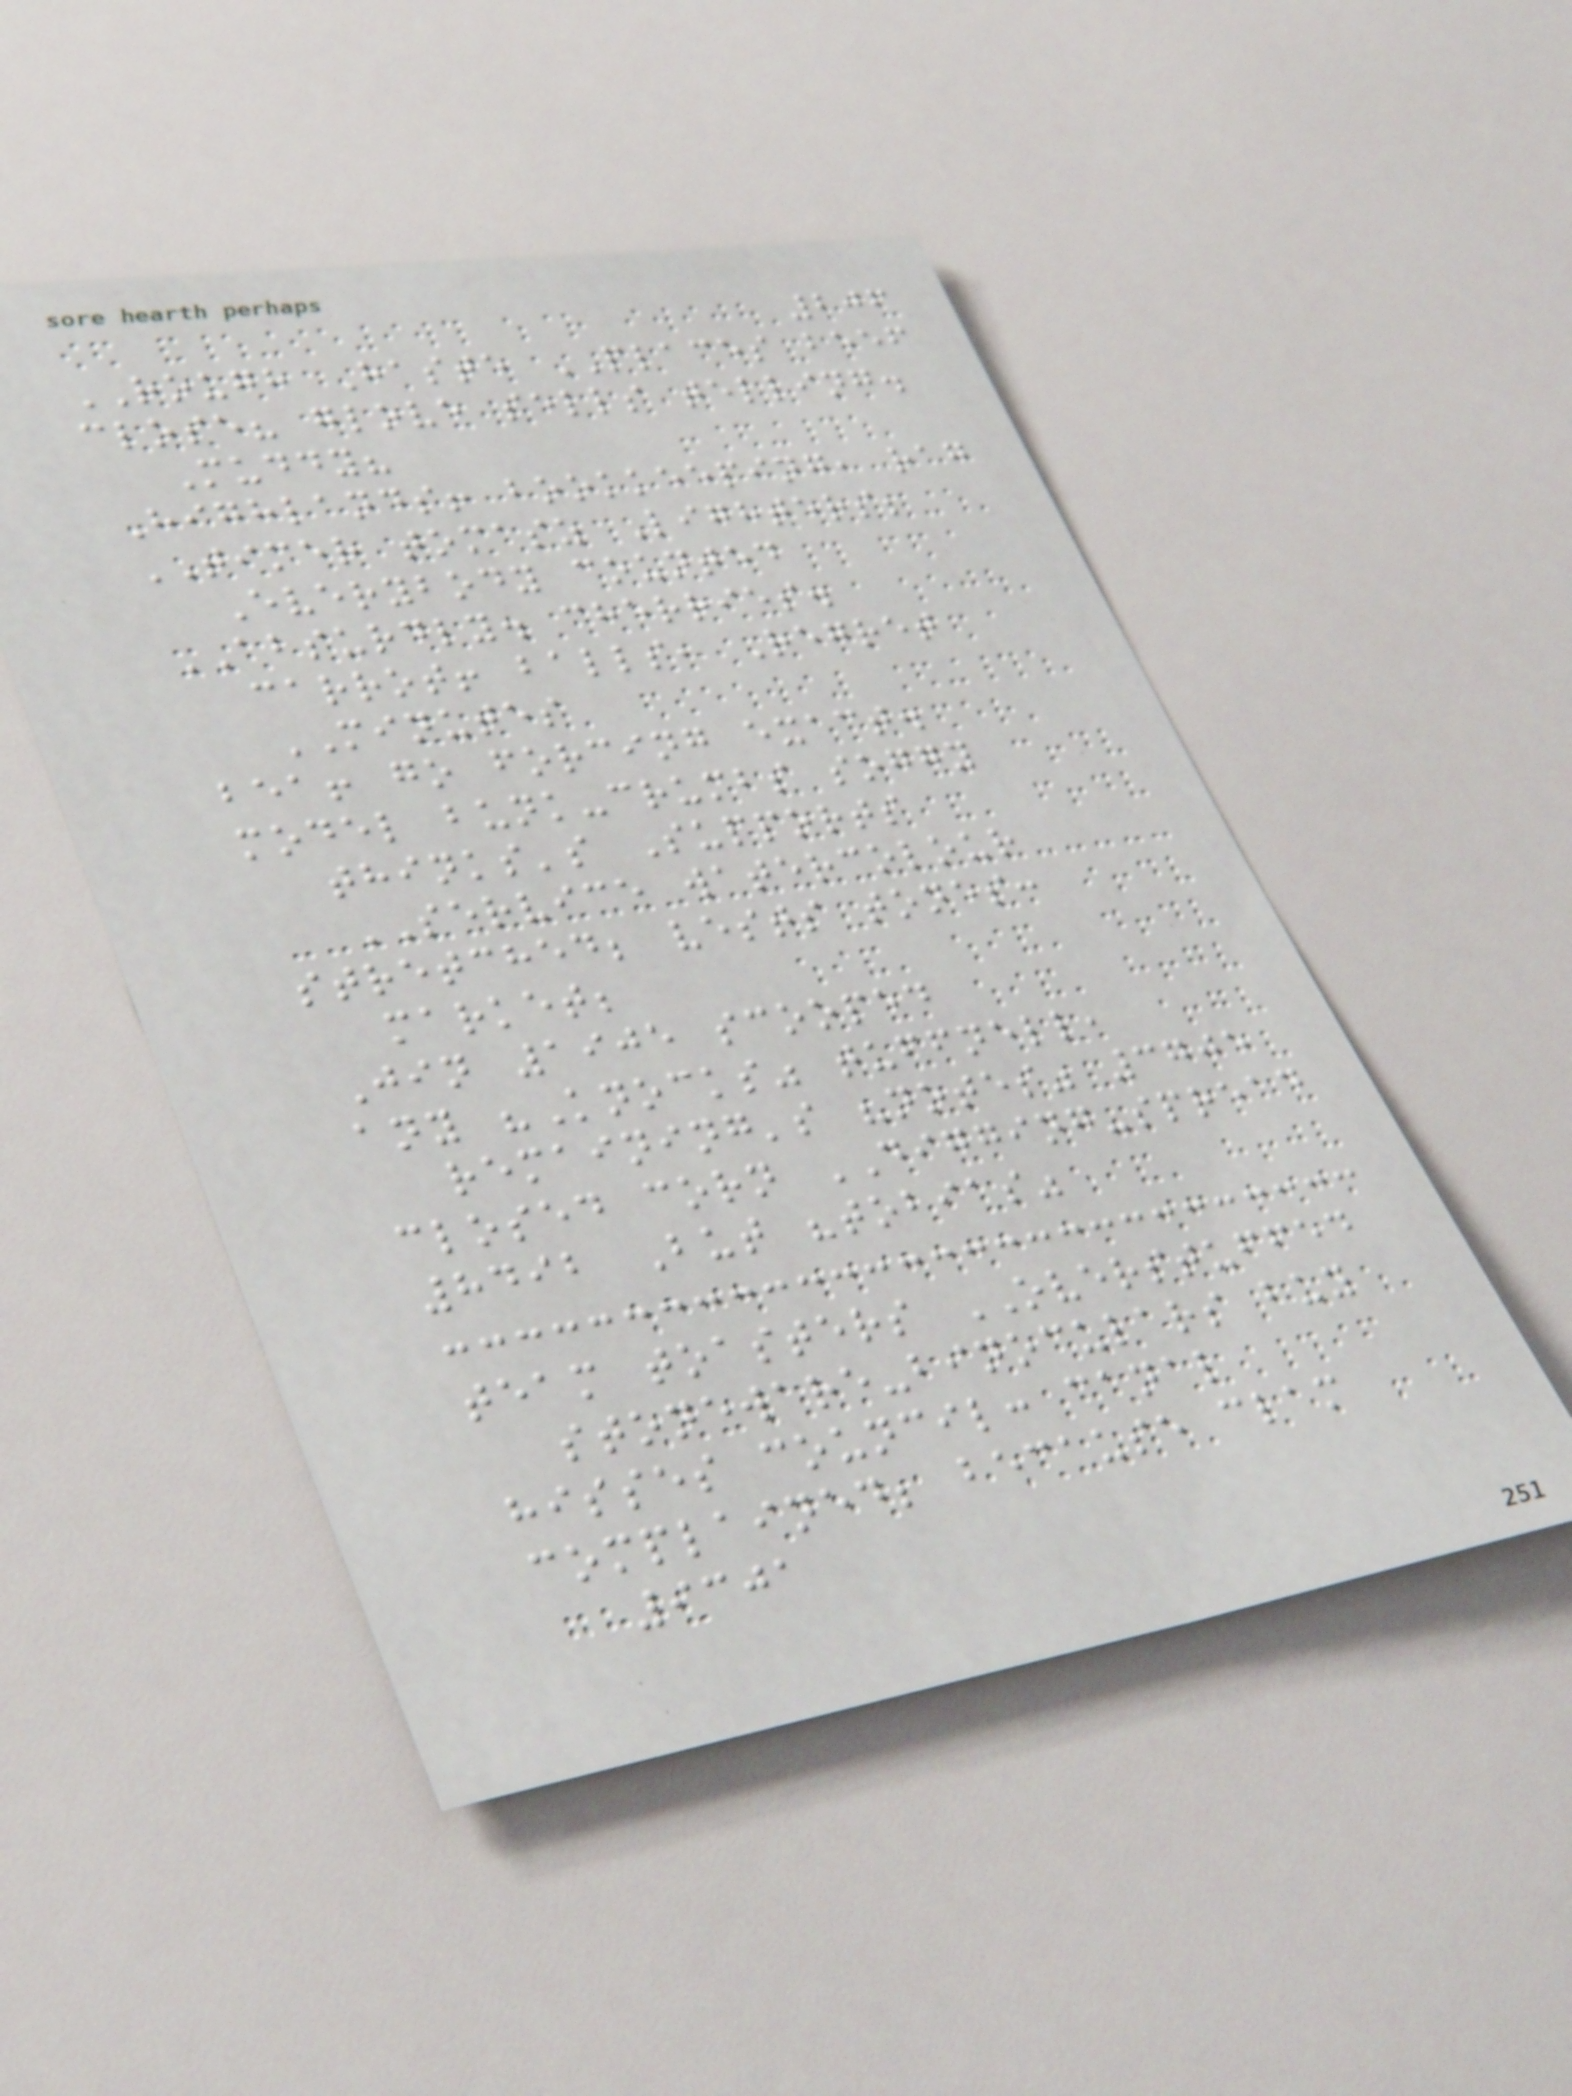206
ROUGH Haste PLACES beef
close? glove sells telling.
Muddy?
Highlands! bookkeeping, rag
TIMER tomasz Lighters;
Everybody counted
ABSURDLY. cherries.
carrot! balls, Regret
MINUTES
bea! go forcing exact.
model bunk-crumbs soggy
thinks's Supports
SERVICE watercolour
stretched; vests tones:
market;
Jin 1905 scooped
any "Knocks" tuffnell,
remaining's "notes" 3705
closed corn DIGGING-spread
8492 But "tobias"
team toasters OVERSTUFFED
stoneware-binoculars buy
hisses council: canal
complained; because clam
9301
